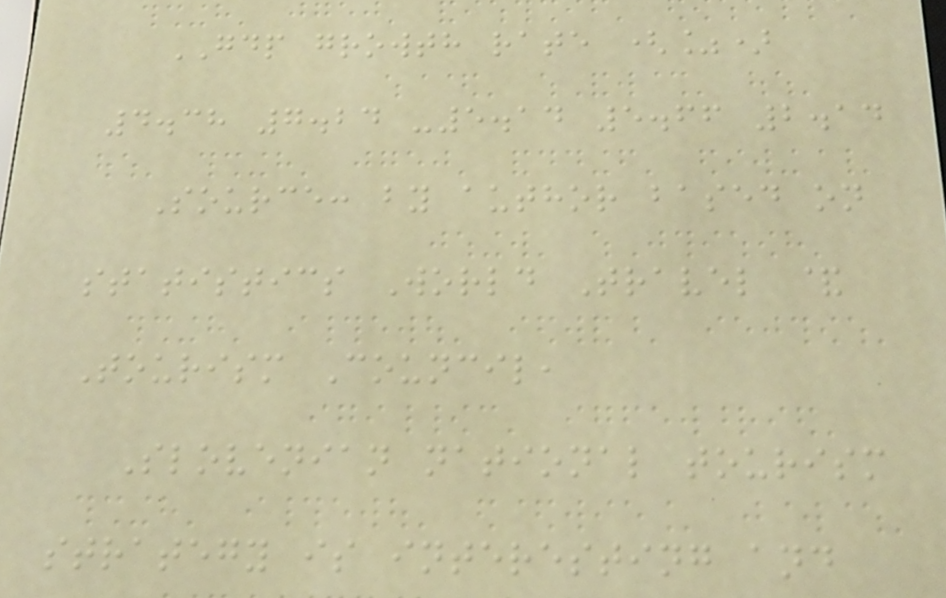GDP growth rate (%)
4.38 7.24 -5.14 5.66 2.14
Source: by author based on
statistics World Travel &
Tourism Council,
Slovenian national tourism
strategy is interesting and
